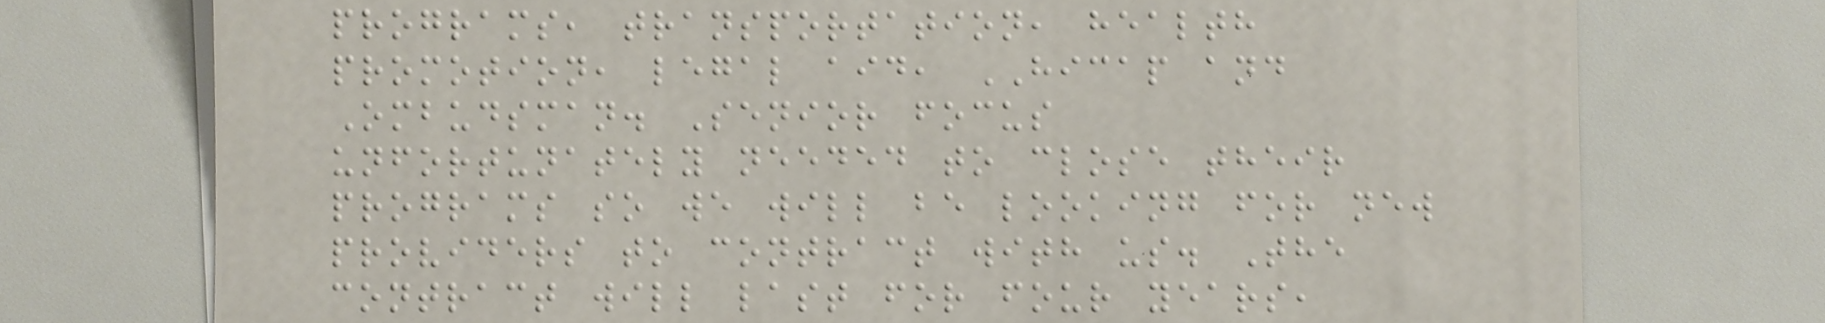programs, transportation, health
promotion, legal aid, HICAP and
Ombudsman. Senior focus
unfortunately needed to close their
programs so we will be looking for new
providers to contract with us. The
contract will last for four years,
